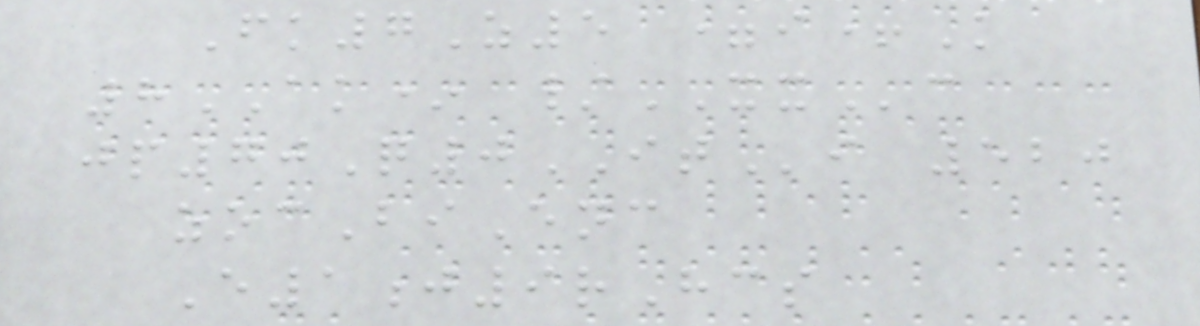Fk7Z5 =i+K
8AK* /XXc
jp70Q0ITi 520
zocBiEnc
E1j9rHcs
